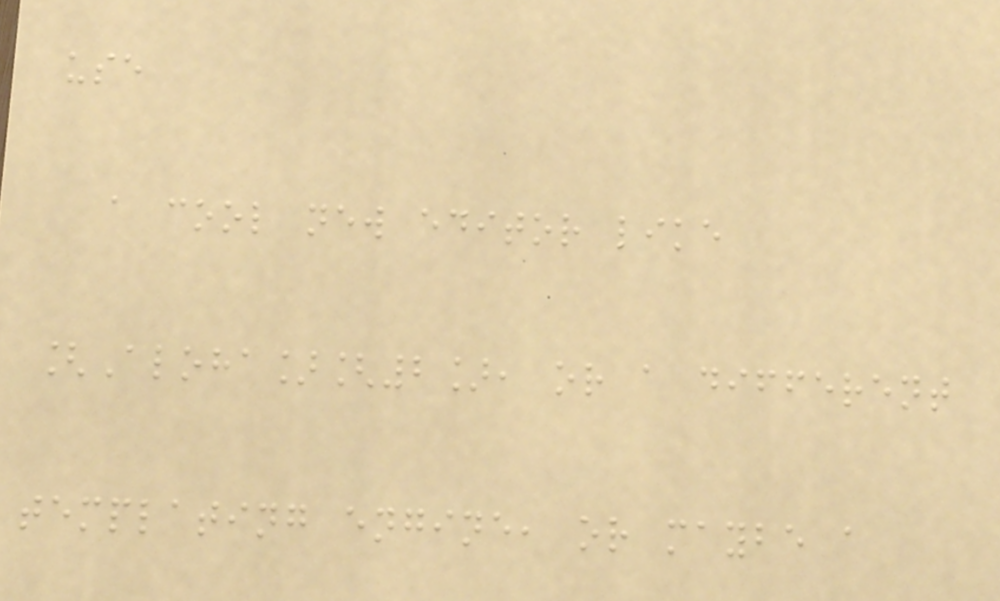use
a cool new editor like
[Aloha][2], or a different
templating engine, or maybe a
